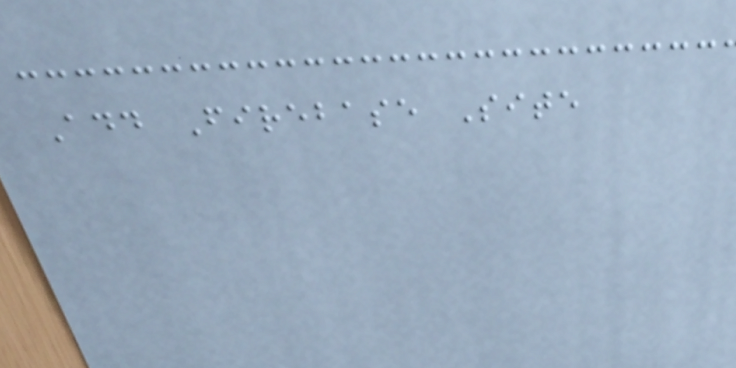Add Firebase Site
